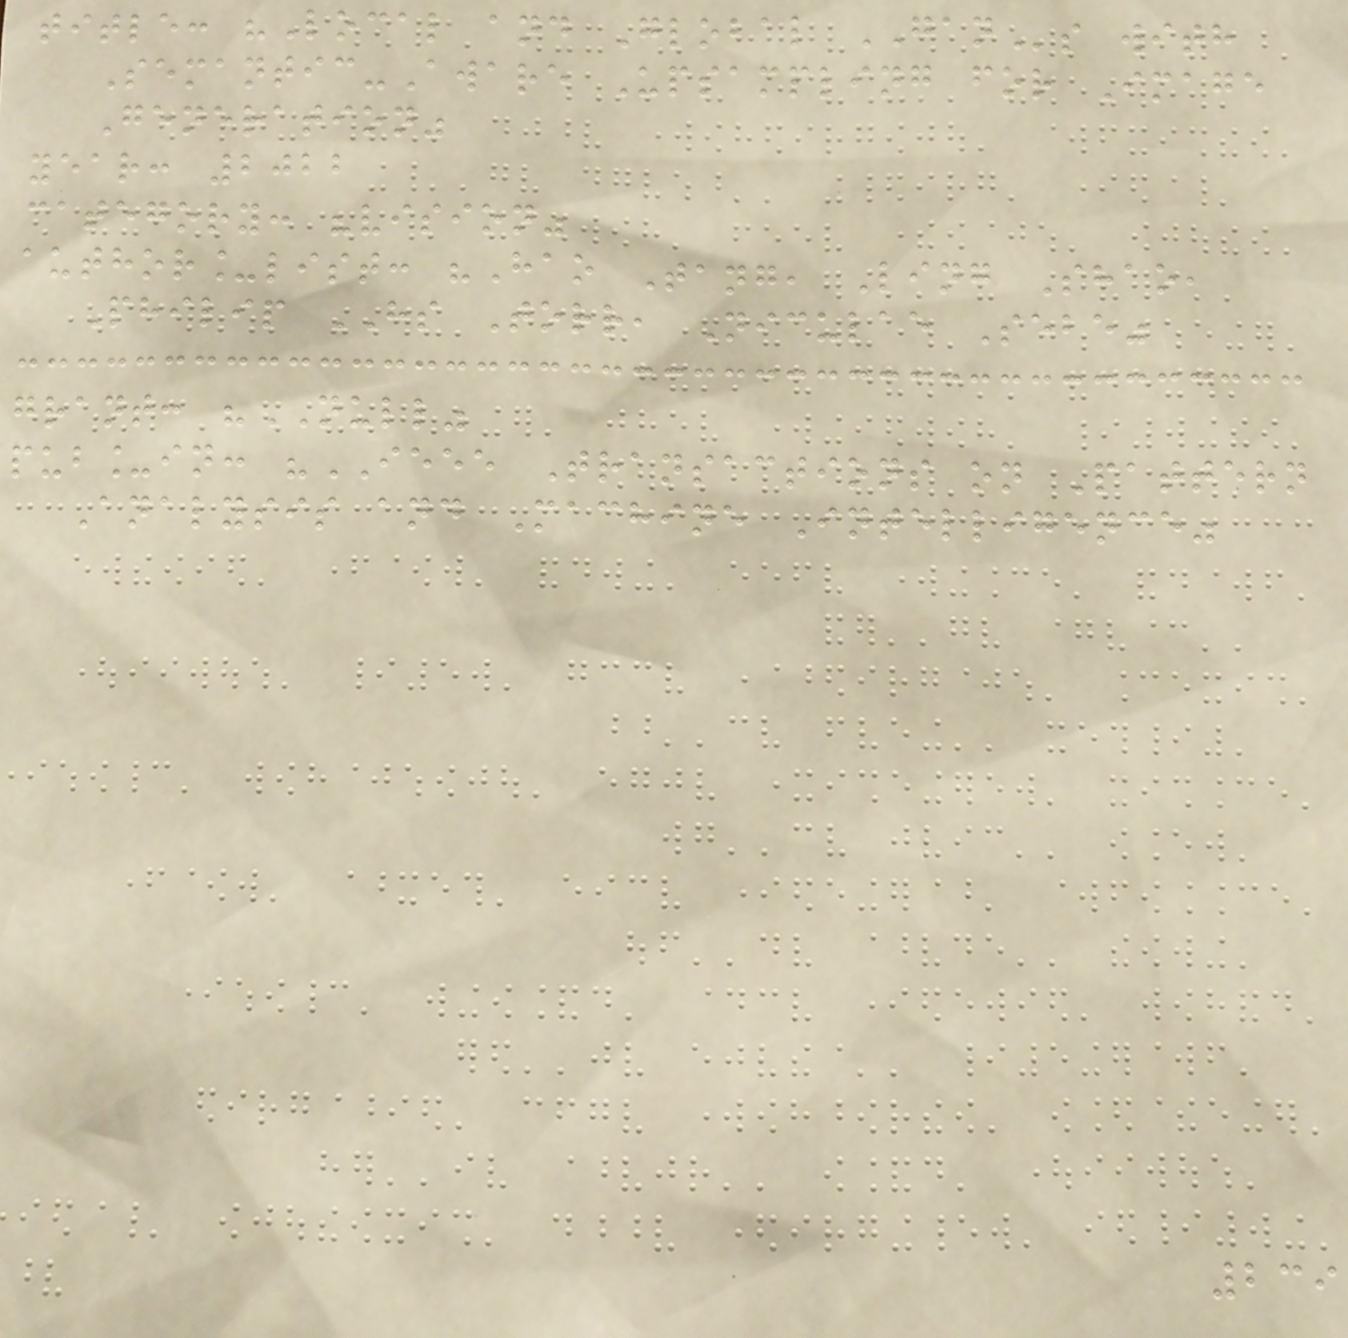title: "Local and Global GANs with
Semantic-Aware Upsampling for Image
Generation"
year: 2022
category: "vision"
author_list: "Hao Tang, Ling Shao,
Philip HS Torr, Niculae Sebe"
grant: "NULL"
pub_in: "IEEE Transactions on Pattern
Analysis and Machine Intelligence"
239
